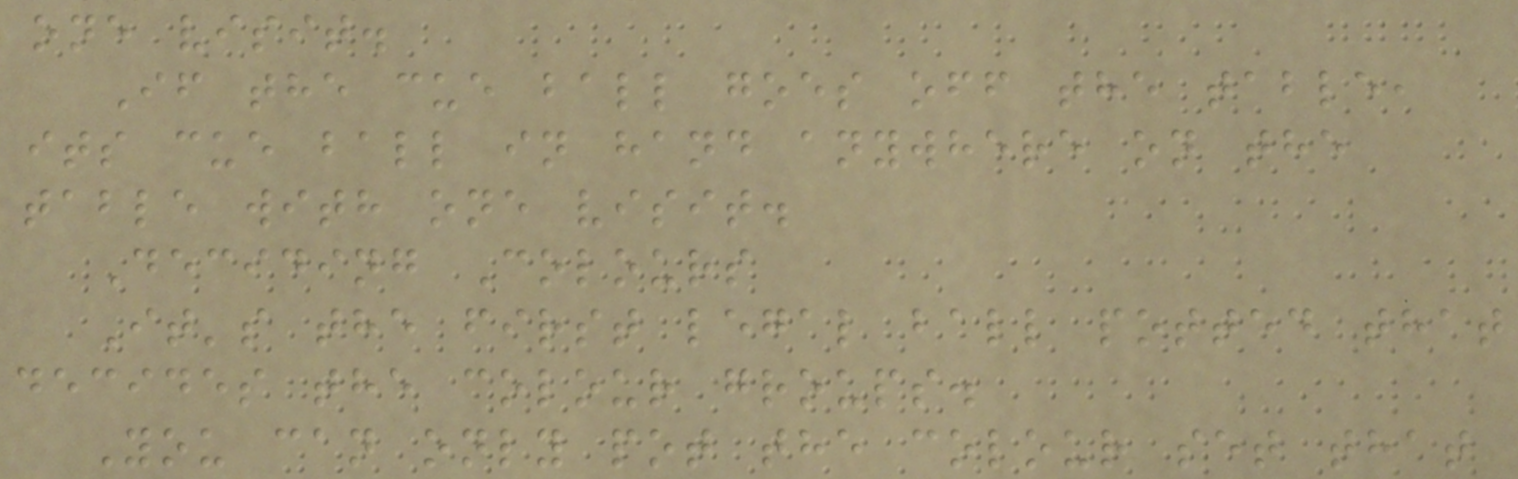one visit.
If the cue ball goes off the table,
its cue ball in hand anywhere on the
table with one visit.
Deciding Colours
It's the first legal ball potted that
decides the colour groups.
You can only pot the colour set that
